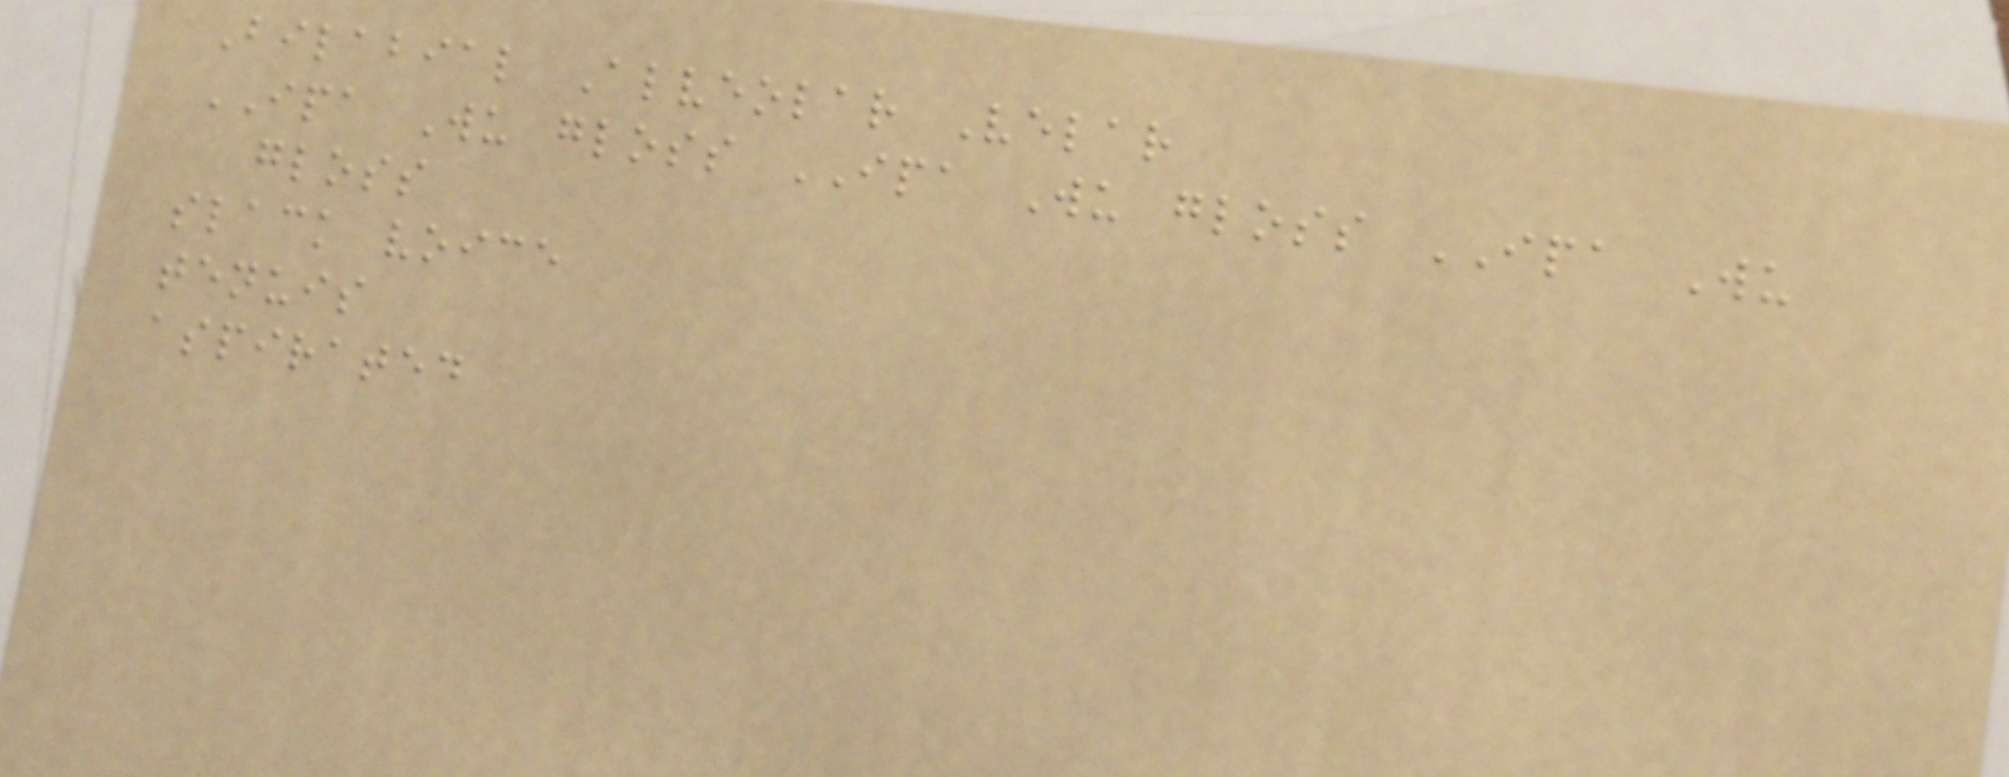Bilabial Alveolar Velar
IPA Wu gloss IPA Wu gloss IPA Wu
gloss
slack voice
tenuis
aspirated
